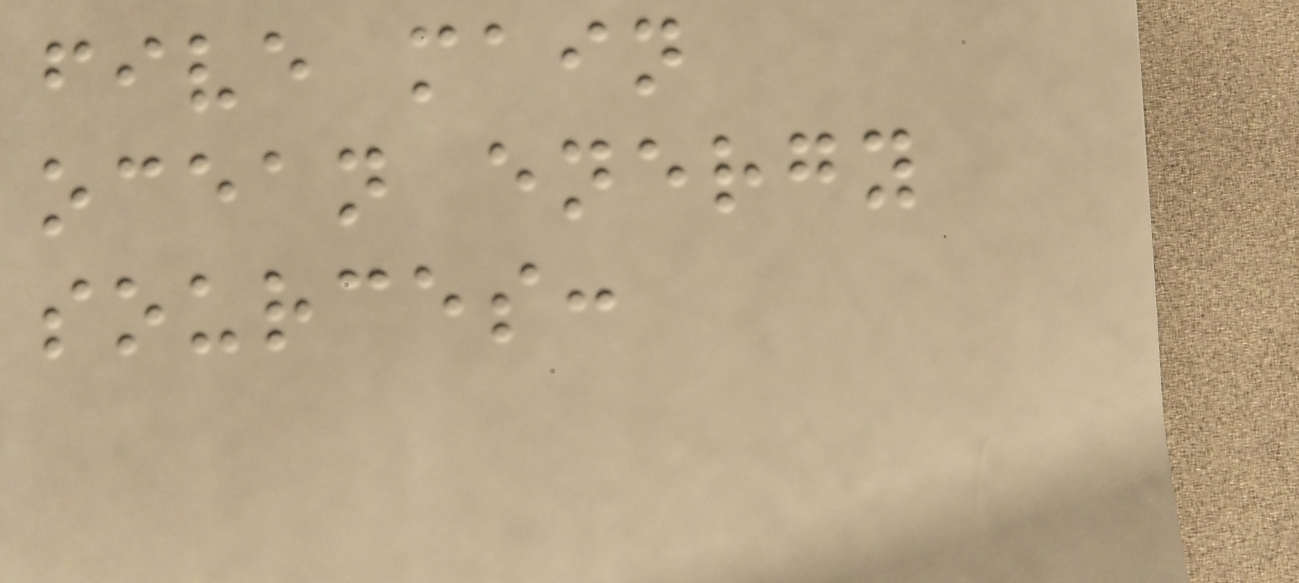five main
ocean energy
sources:
